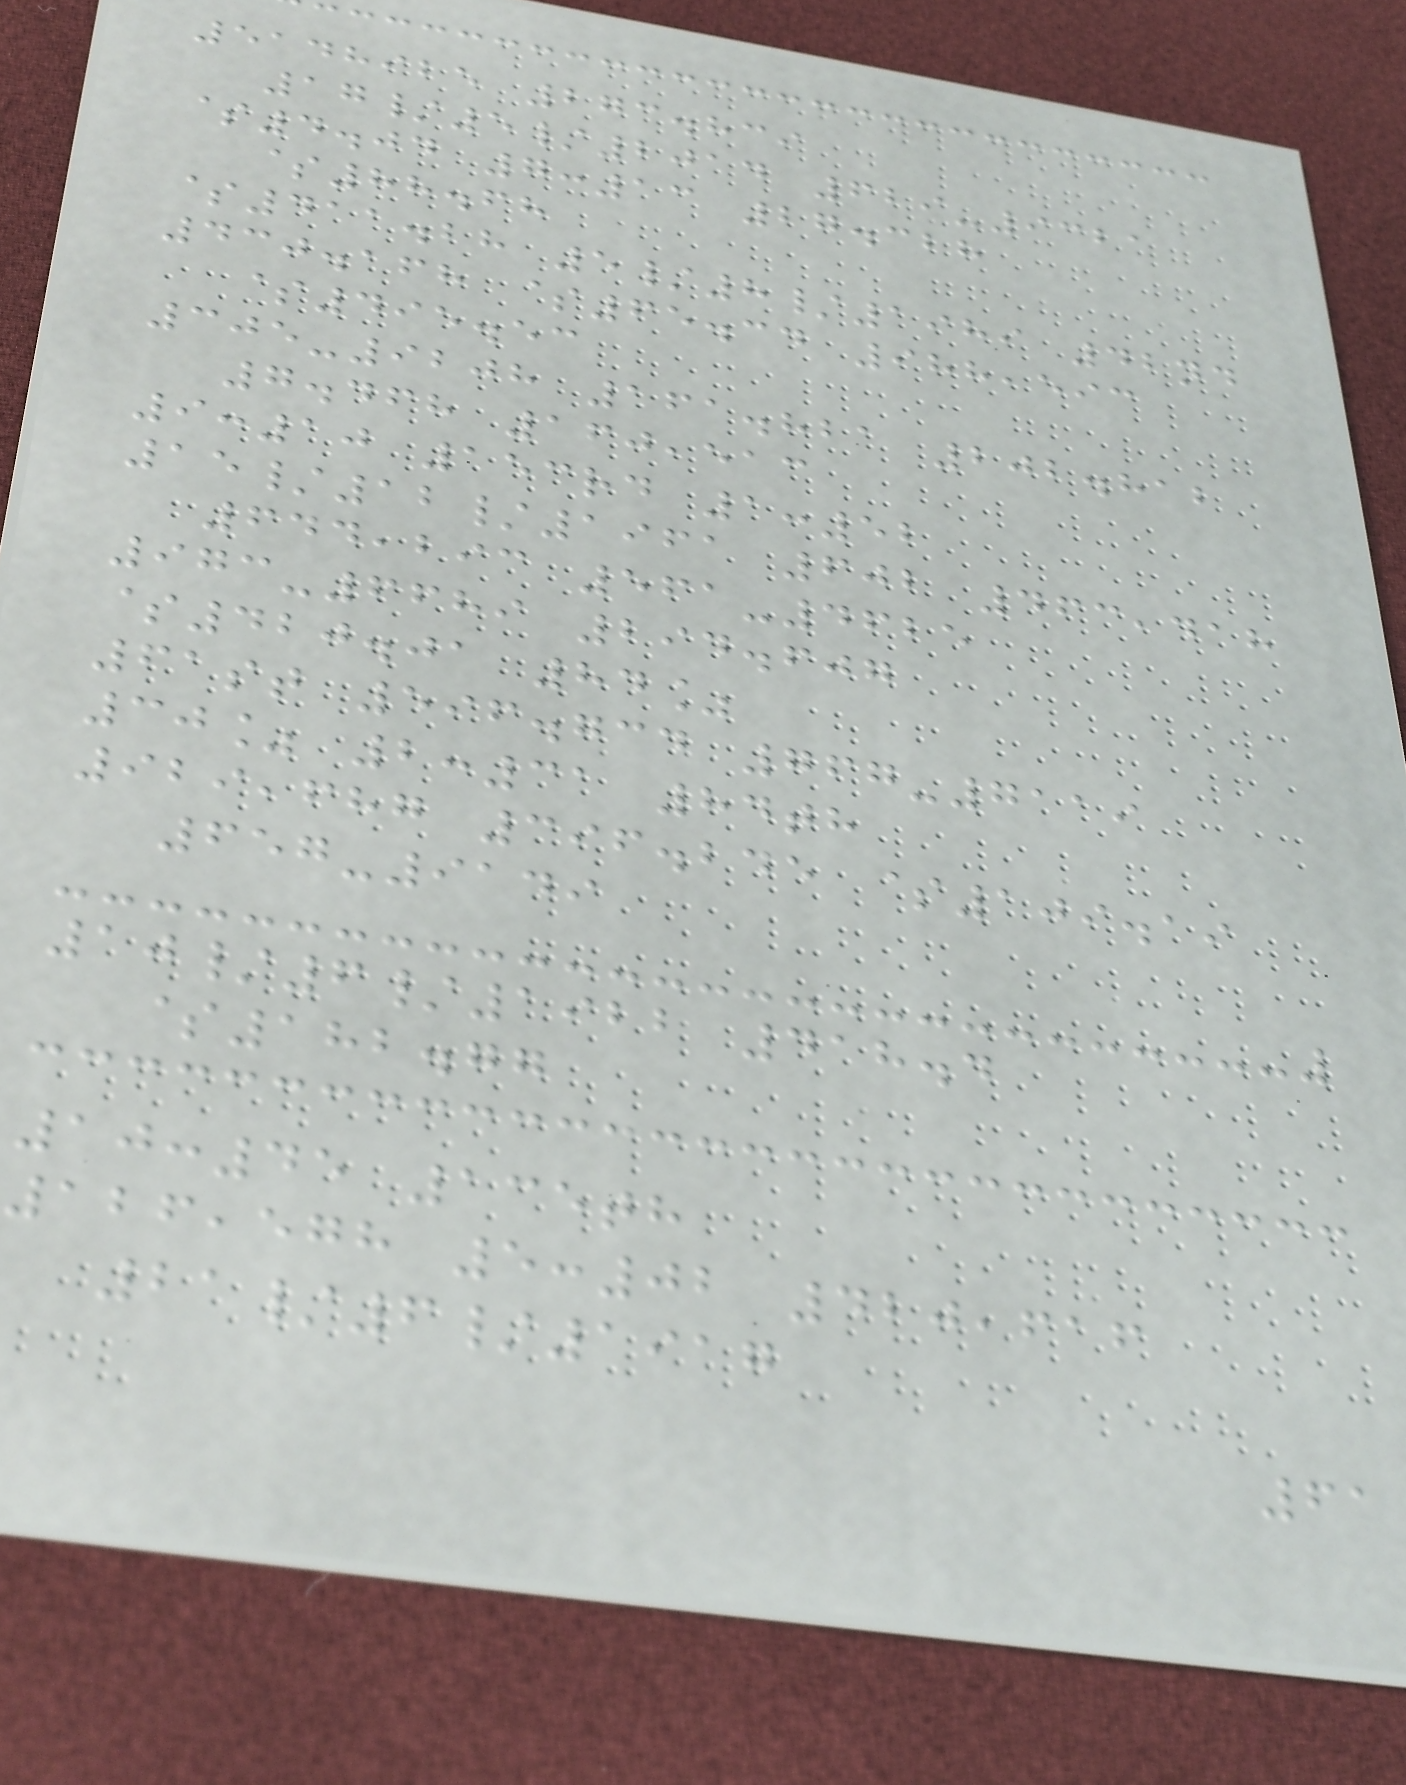5148925 273.839
17/5/2014 629-9321
$4.04 7:13 27.328
$88.68
$411.28 5/8/1989 42nd
430.168 $65.34 988,593
$495.53
305-9208 161.821 202.812
7.468 160,513
9:10 153rd 1:52
15/12/1961 602 463,418
644,293 561-4625
973-6689 294.607
$420.01 84%
61st 596.734 767-7119
30% 2:31 84th
929,687 396.245 $109.19
657-9149
10/6/1922 418.4
$182.77
10:45 135th
126,578 5:02 420,616
21/6/1917
61
